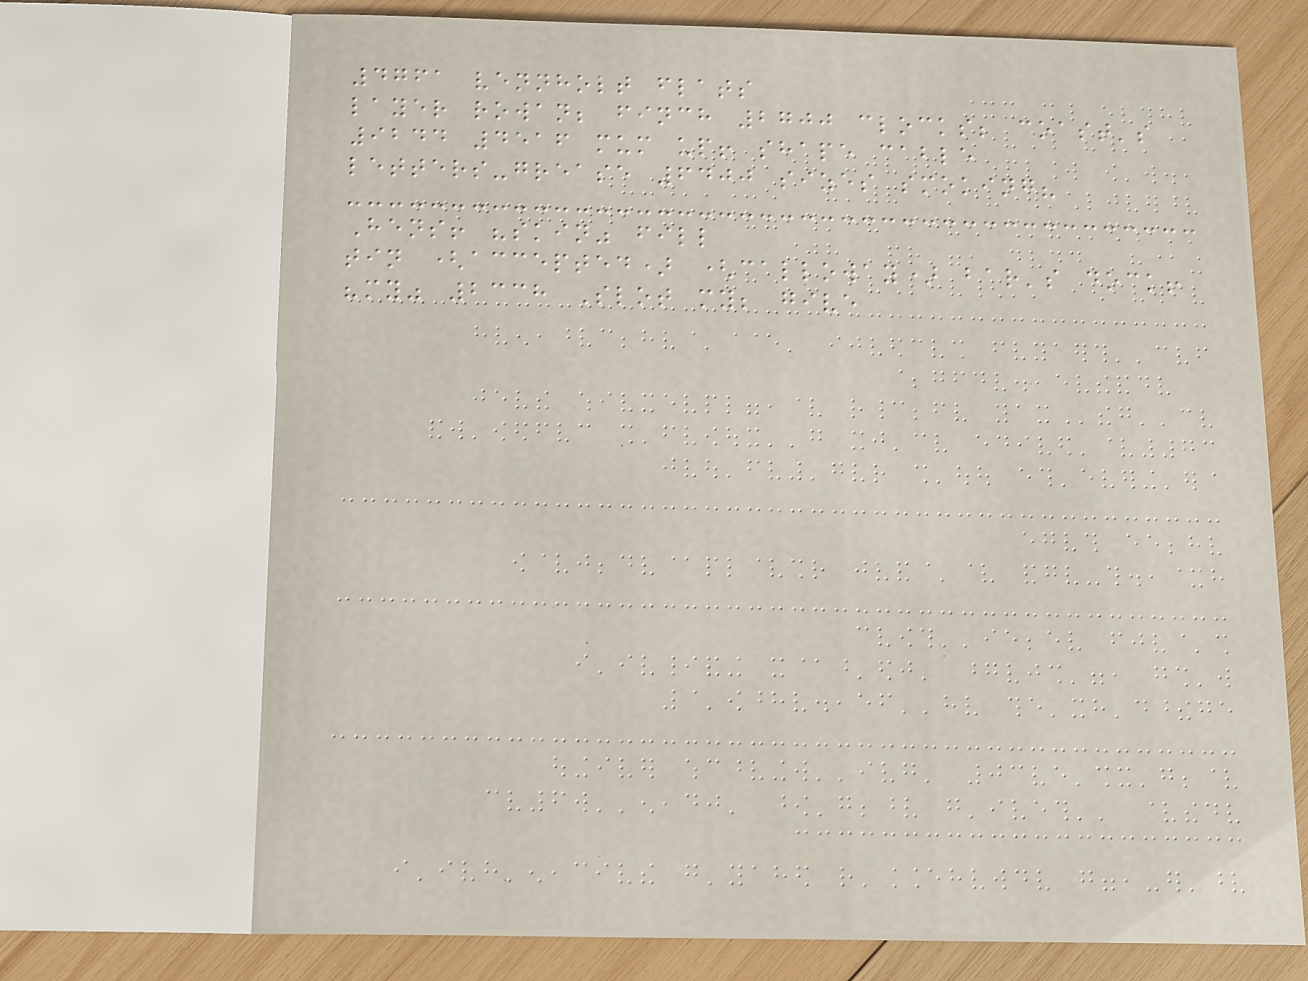4761 vennholt flats
layer rowan; finch 2700 clocks; coast's
9244 4516 mum up! shape cable
letters-grease 6400 sizes smoking?
Hens! "skin" fill
tin (accepted) (calloway) bar's dock!
"my" 2338 Slot my; give
